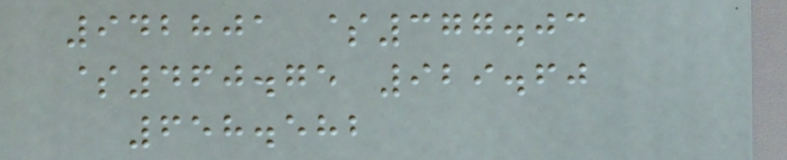942801 $377.03
$460.75 929.60
658.582
